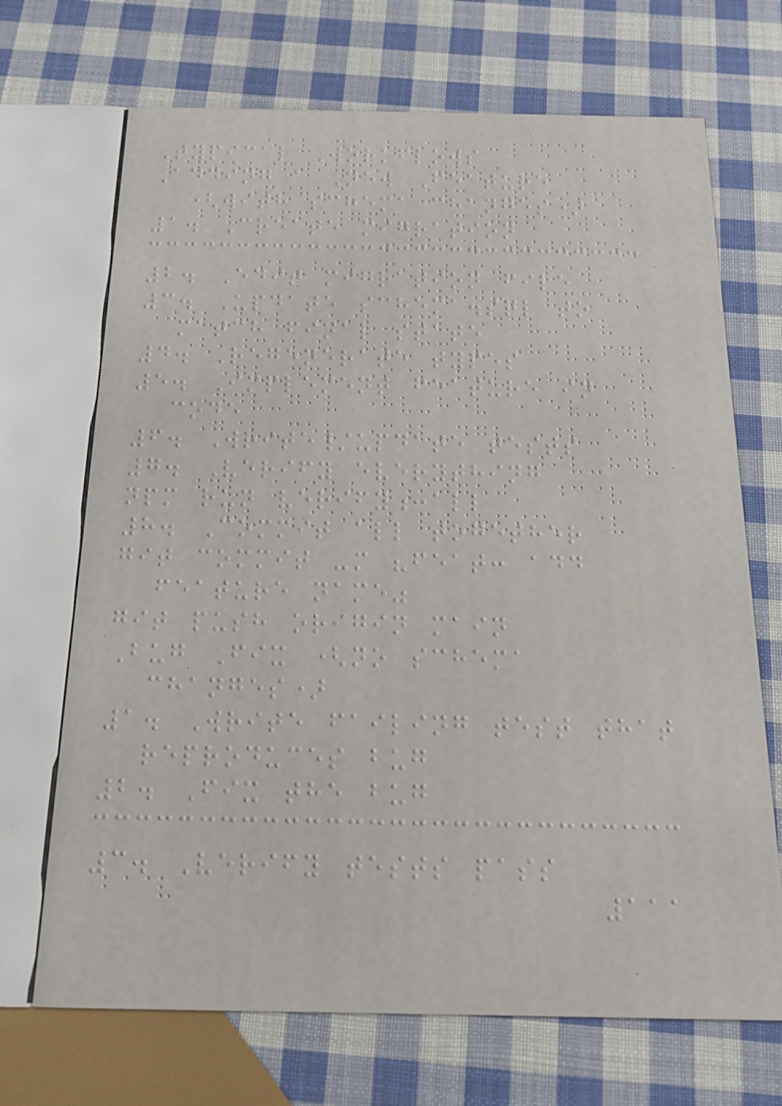Typical Workflows
Adding a New Feature
(with schema changes)
1. Create migration
2. Edit migration file
3. Update schema.sql to
match final state
4. Regenerate types
5. Implement feature in
code
6. Write/update tests
7. Verify everything
npm run verify:all
8. Commit all together
git commit -m "feat: add
feature name"
git push origin main
Bug Fix (no schema
changes)
1. Write failing test that
reproduces bug
2. Fix the bug
3. Verify tests pass
111
